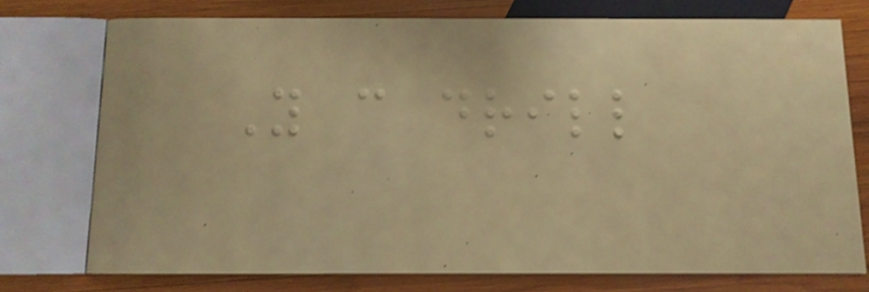You can drill
